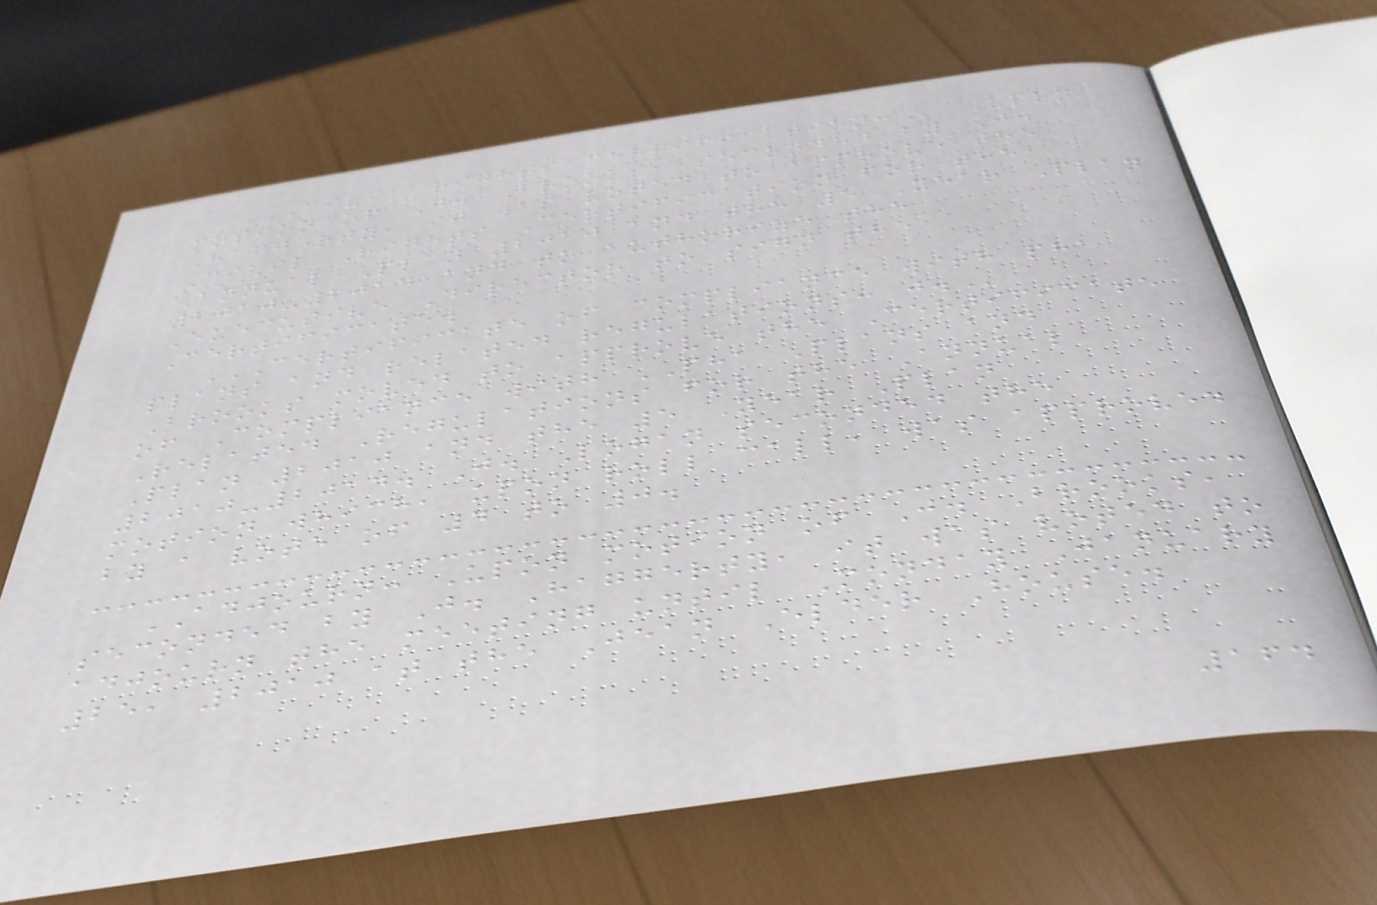CIVIL RIGHTS CERTIFICATION: Upon
motion of J. Brooks, seconded by J.
Haggerty, it was voted to approve the
Civil Rights Certification for the
Annual Plan 2010 and the 5 Year Plan
2010-2014 and to authorize the
Executive Director to sign the
Certificate.
CERTIFICATE OF COMPLIANCE WITH PHA
PLANS AND RELATED REGULATIONS: J.
Brooks moved to approve the Certificate
of Compliance with PHA Plans and
Related Regulations for the Annual
Plan 2010 and the 5 Year Plan
2010-2014. J. Logan seconded the
motion which, upon roll call, was approved
by a vote of 4 to 0.
ADJOURN: Upon motion of J. Brooks,
seconded by J. Haggerty, it was voted to
adjourn the meeting until Monday January
25, 2010 at the Jean Elder House.
164
